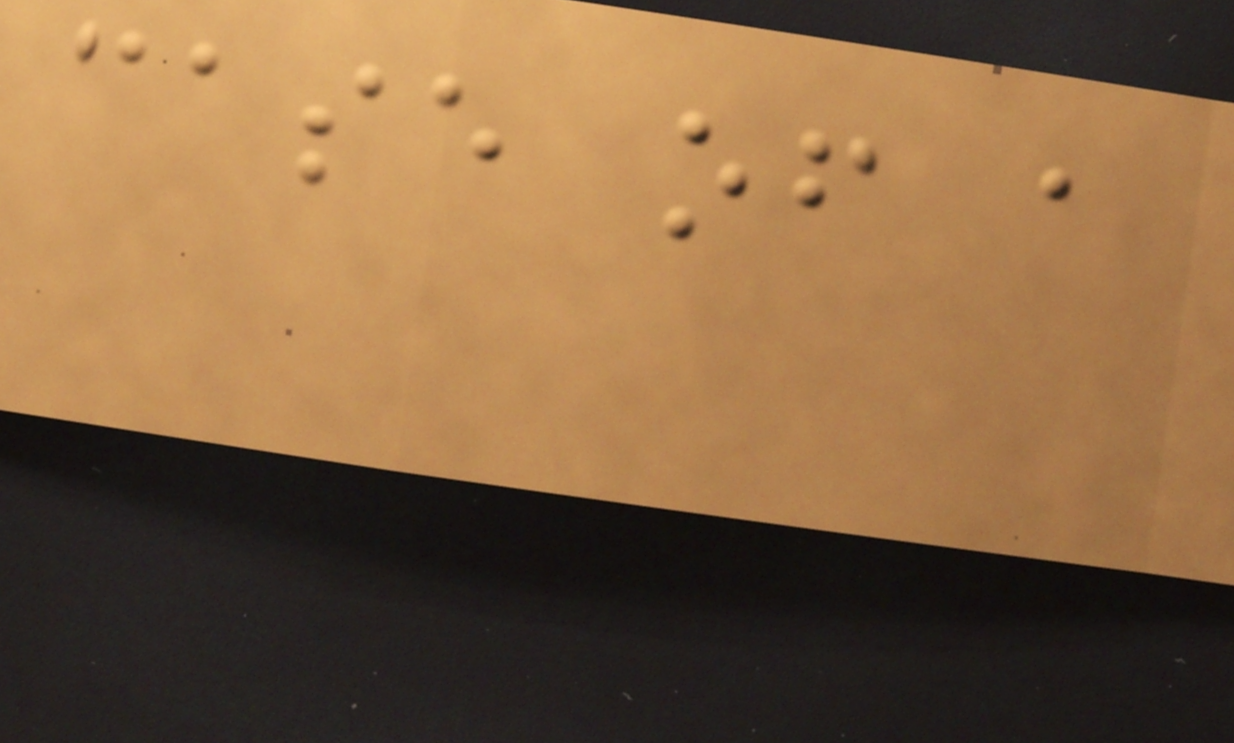case of a
